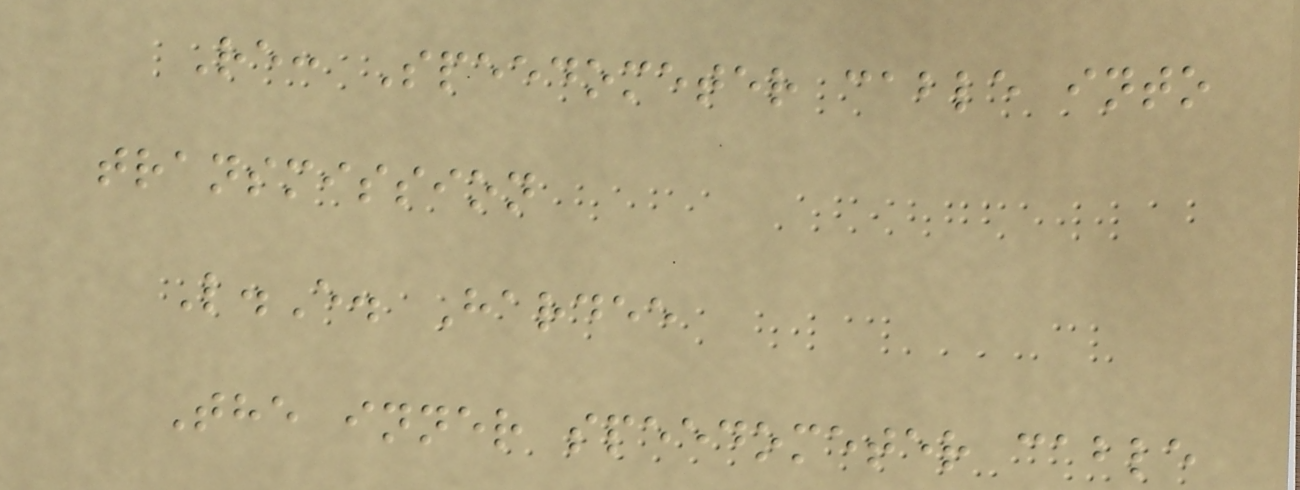Re: Speedometer cable into
transmission
L.E. Hardee
The inner speedometer cable
